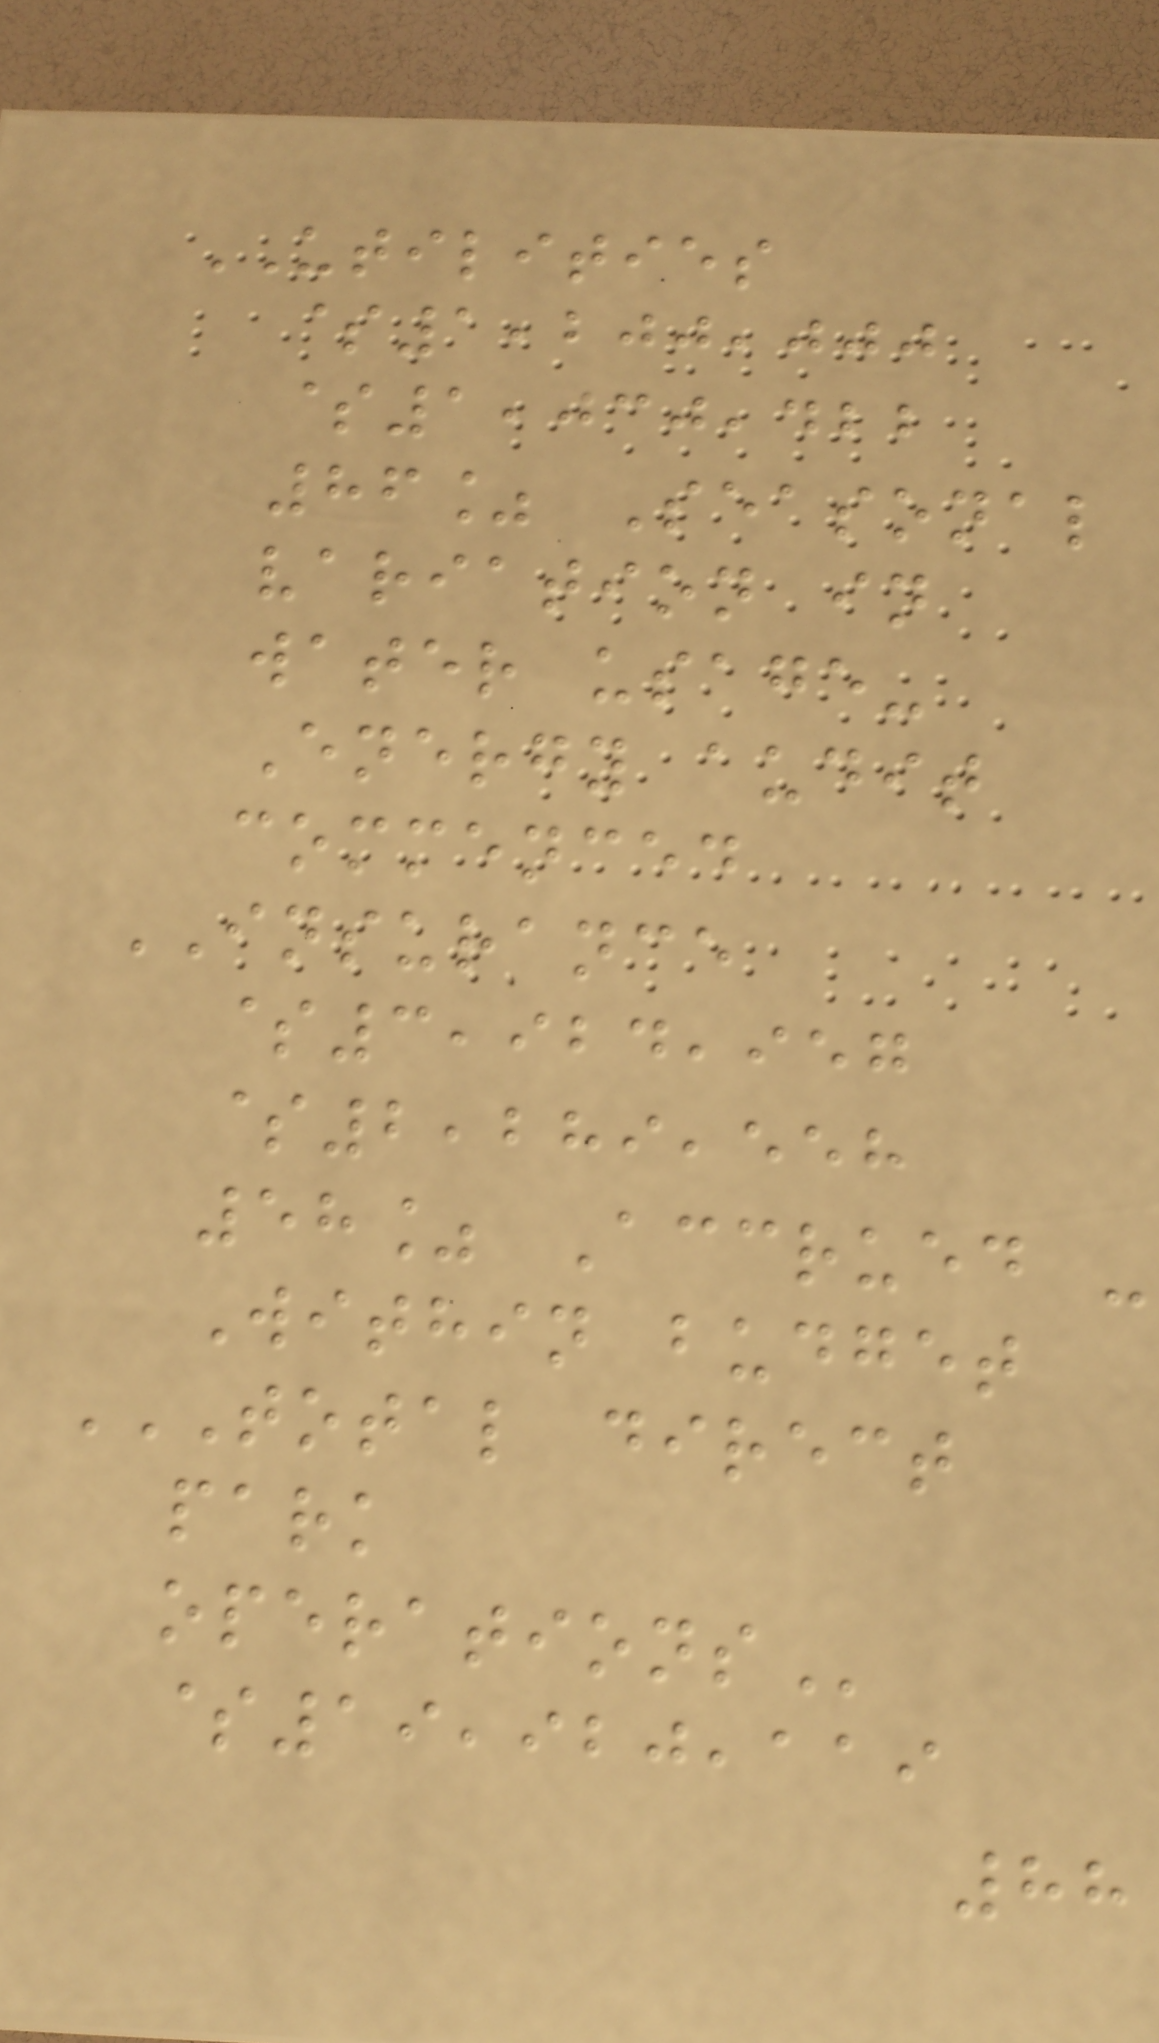UTILITIES
$1,200,000
$1,030,422
86% Seasonal
variation in
water usage-
Energy audit
commenced
INSURANCE
$3,924,957
$2,289,558
58% Accrued -
Within budget
TOTAL DIRECT
PARK
OPERATIONS
$19,920,119
88
